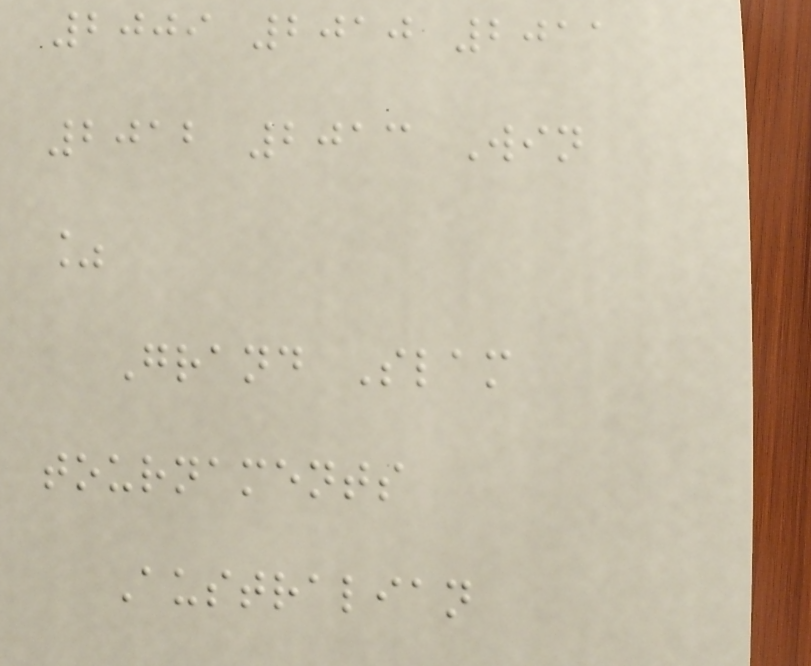2009 2010 2011
2012 2013 Win
%
Grand Slam
tournaments
Australian
